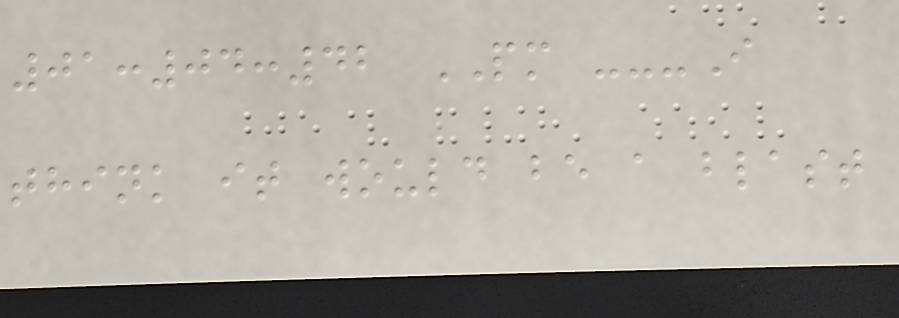01:04:42 PM ---I
think it would be a blast
